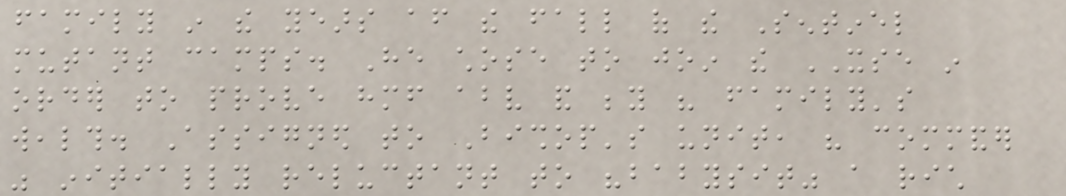family in the years after the fall of the Sentinel
mutant camps. He chose to join the XSE in
order to prove himself above and beyond his family's
wealth. Assigned to Bishop's unit, his commander
was initially reluctant to "babysit" a rich
